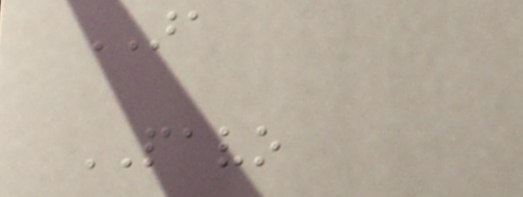ARA
PAVO
